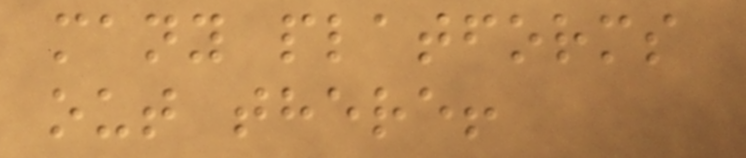many platforms
out there!
